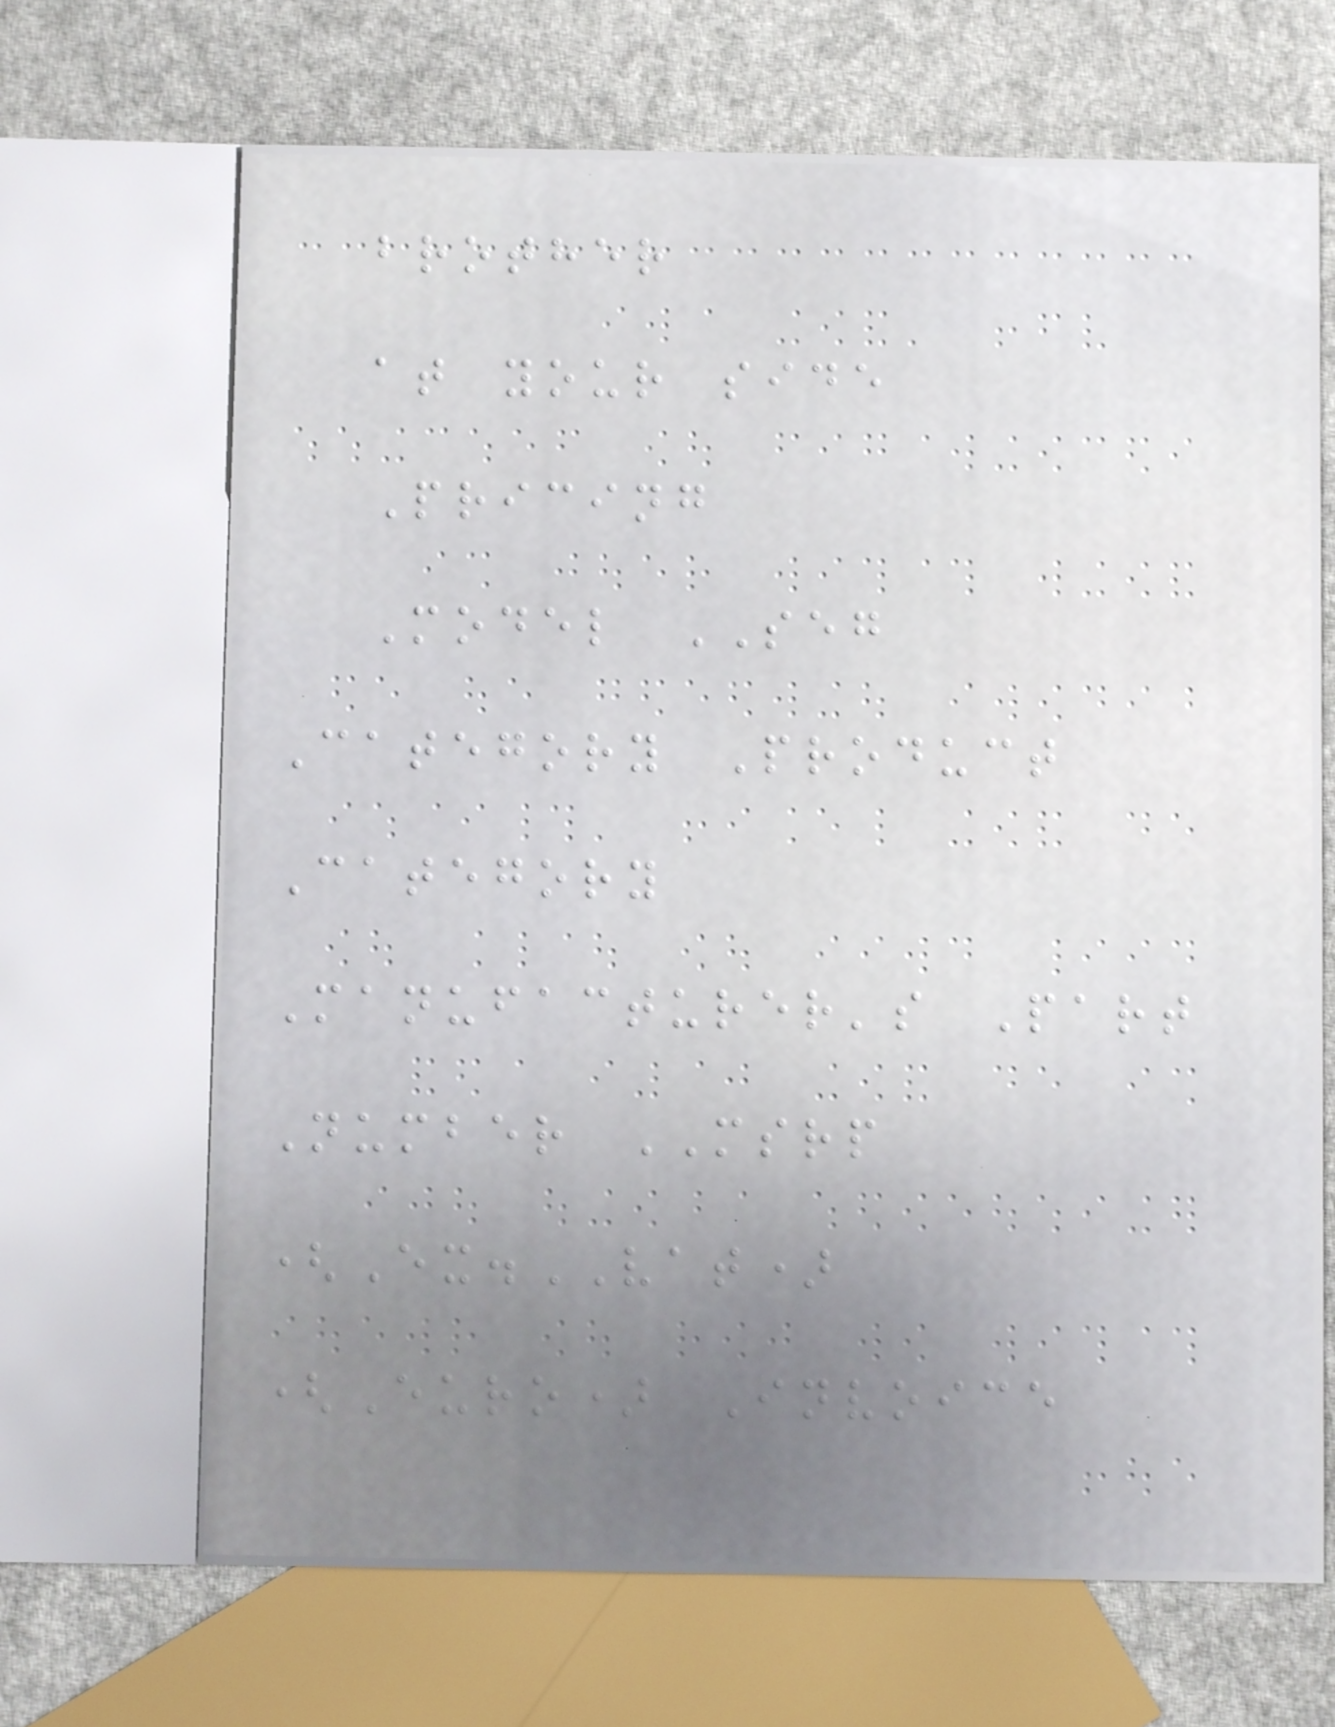brother
at your side
Pricing
Model SEG
Category Product
Category
Manufacturer's Part
Number MSRP
(Ex.VAT)
(Euro) Invoice
